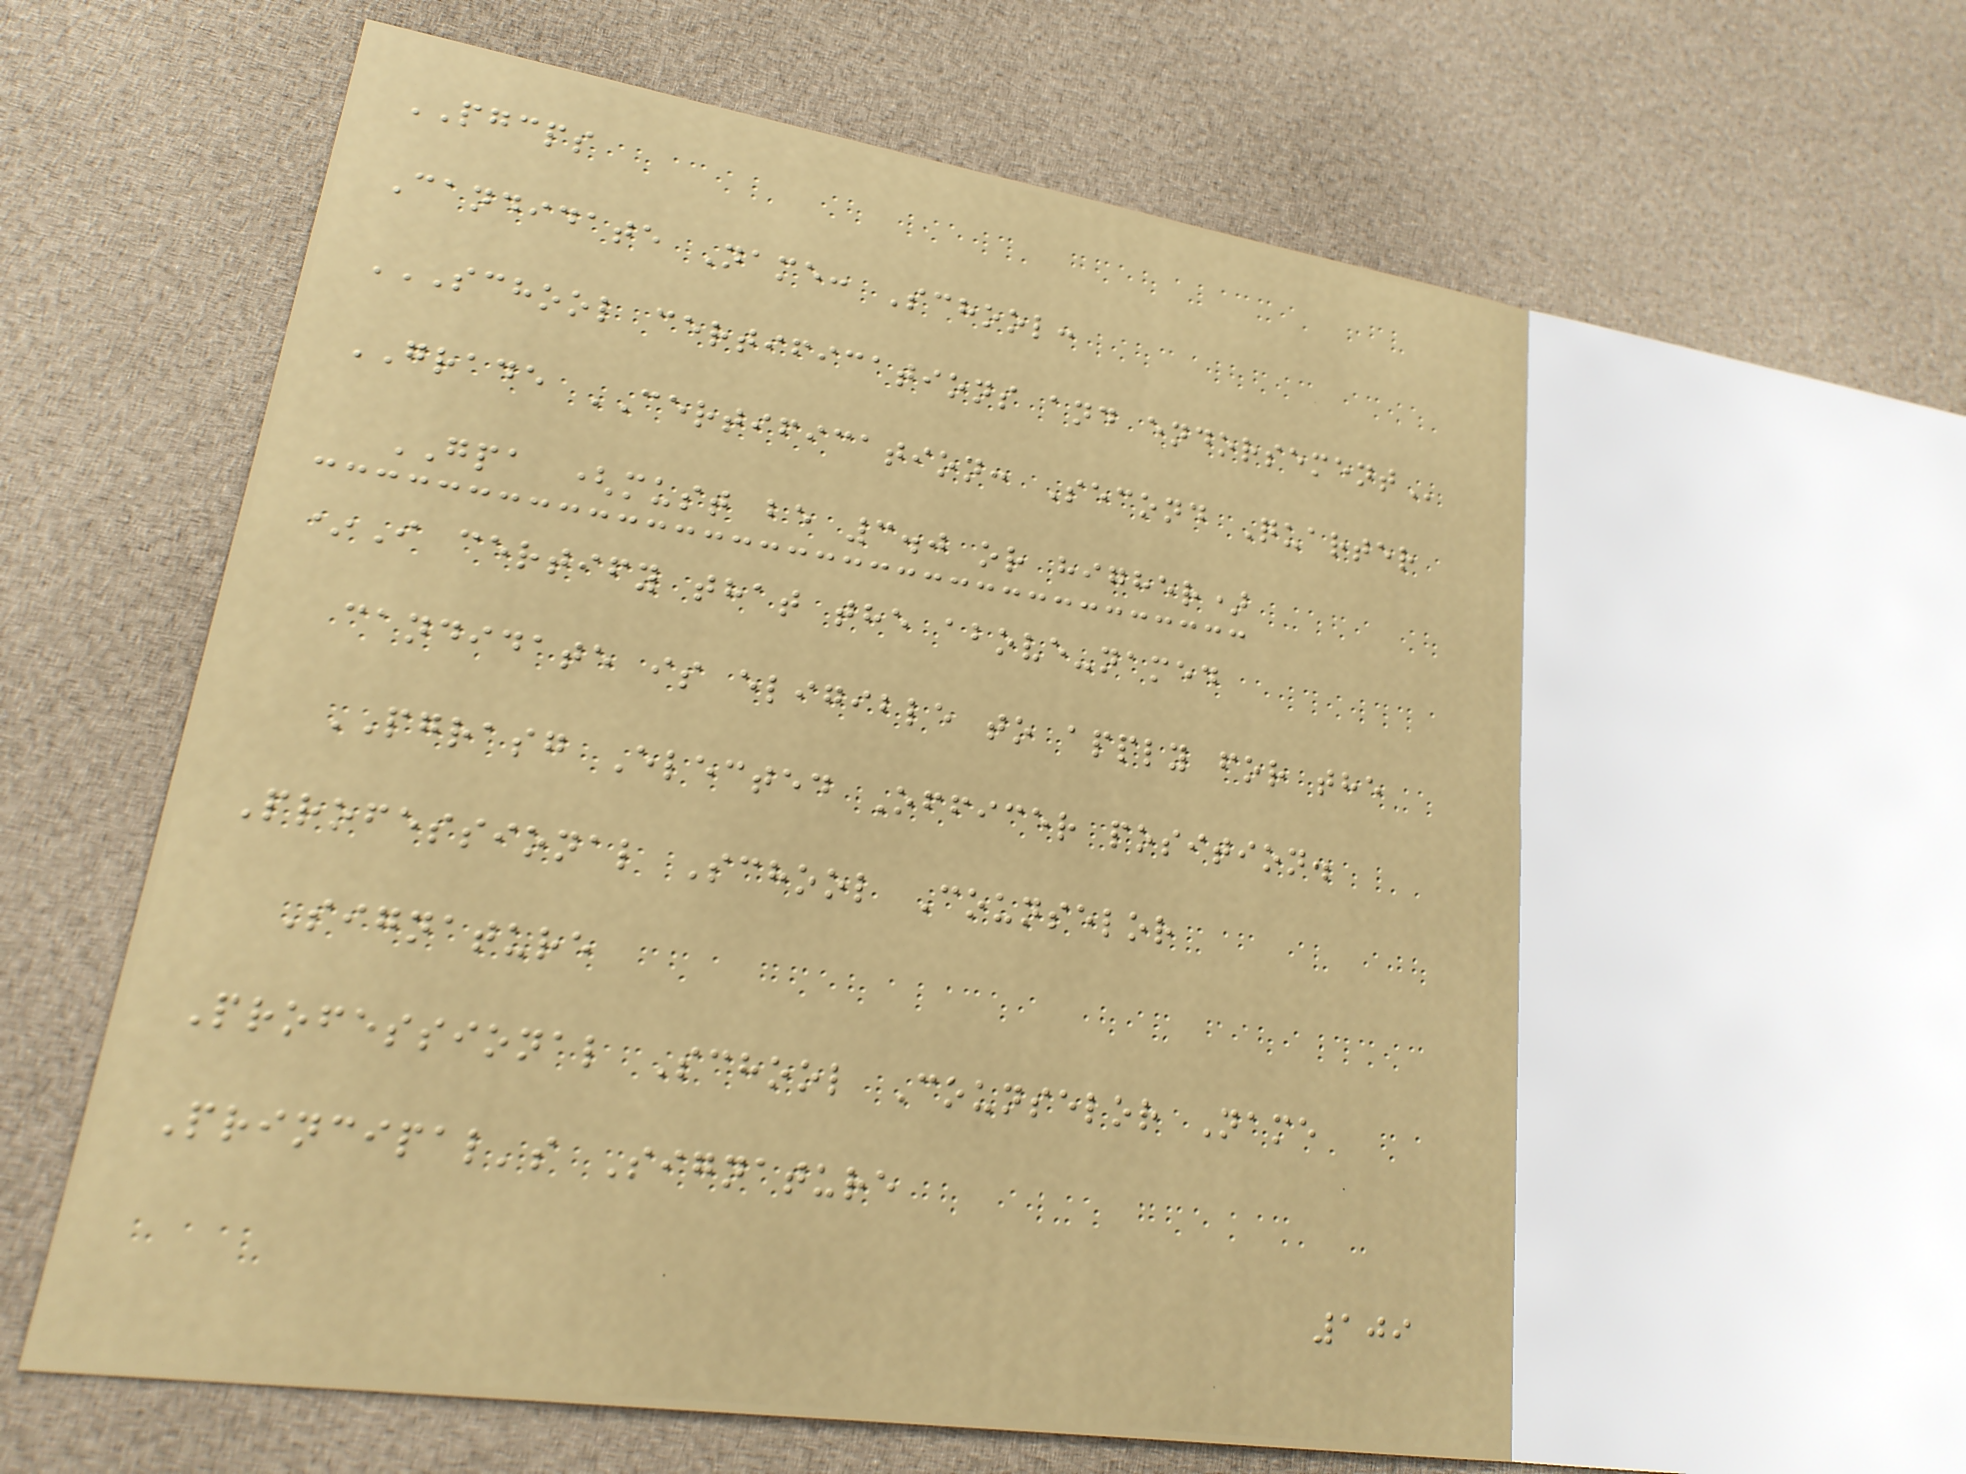PGCPS
Candidate Name: School:
SCHOOL CERTIFICATIONS AND ENDORSEMENT
GRADE CERTIFICATION: Second Quarter
GPA (must be 3.0 or higher)
*I certify that the above-named
candidate is eligible to apply for the
PGRASG Elected Officer position.
Professional School Counselor
Signature
Professional School Counselor Name
Principal's Signature
109
